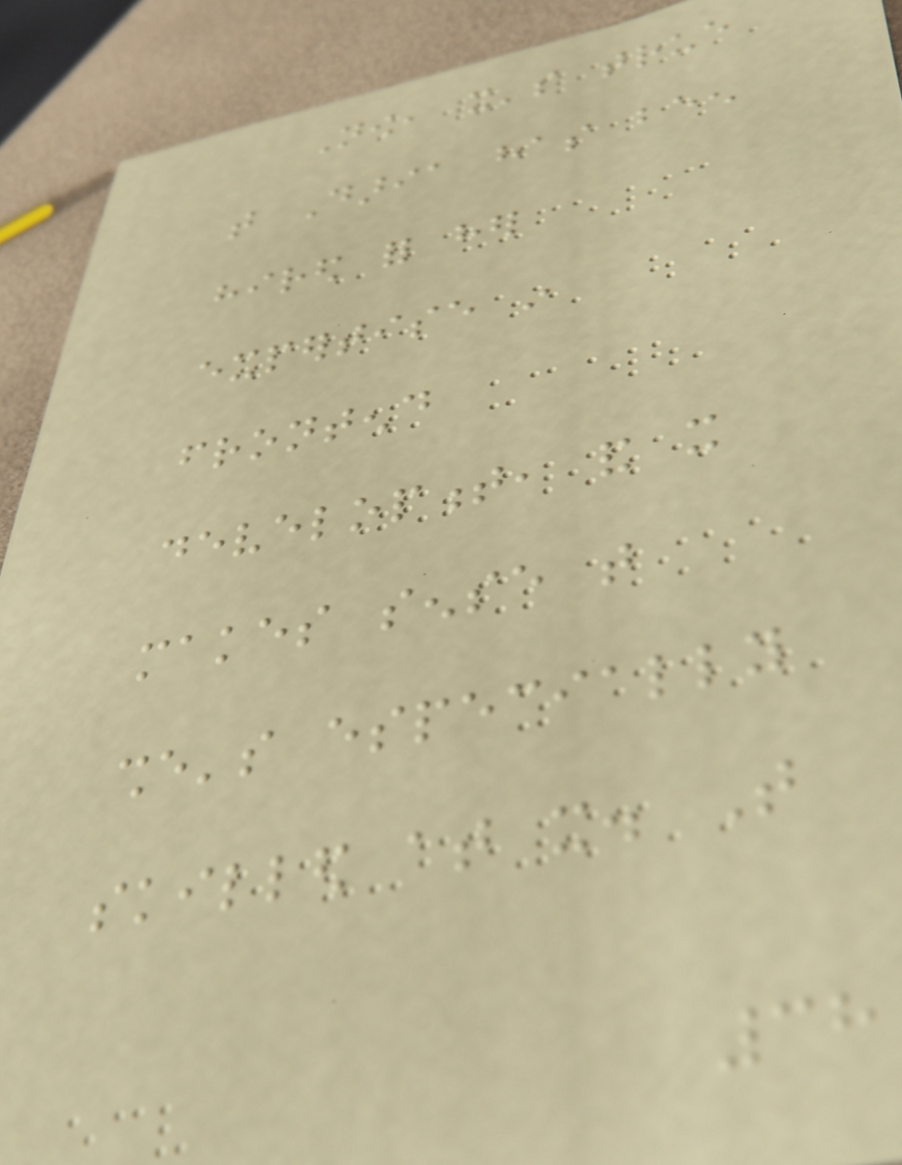Now, it's true
that Daria has been
hired for her
expertise in
frontend
development, and it
makes sense that
she's especially
skilled at it. That
38
